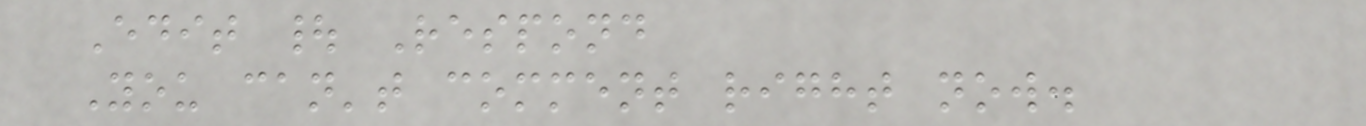Edit | Respond
You can't comment right now.
